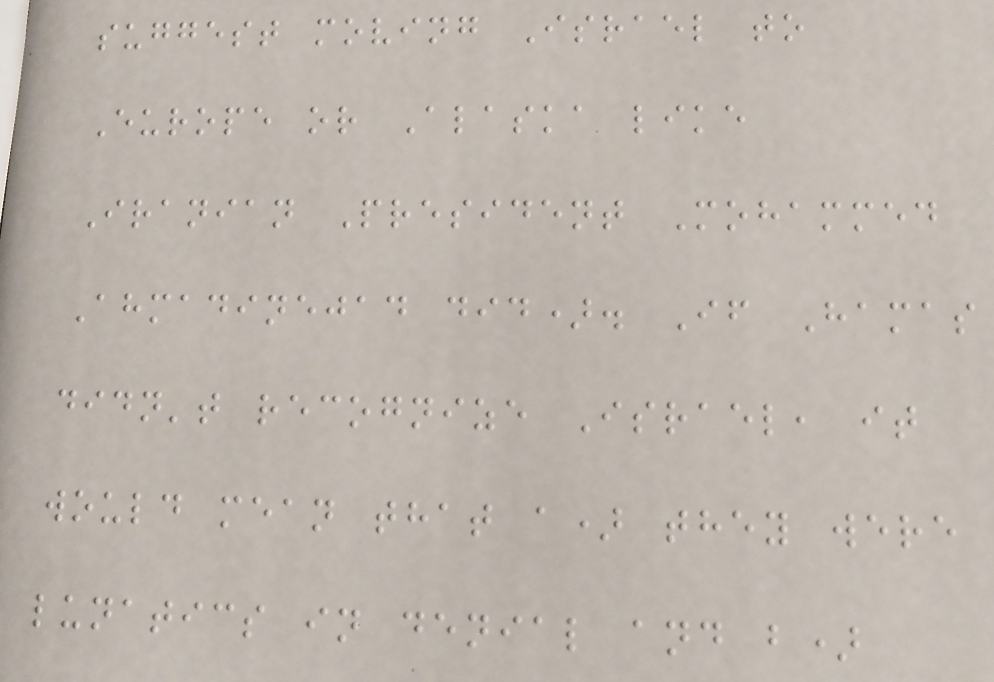suggest moving Israel to
Europe or Alaska like
Iranian President Mohammed
Ahmadinejad did). If Hamas
didn't recognize Israel, it
would mean that a) they were
lunatics in denial and b)
